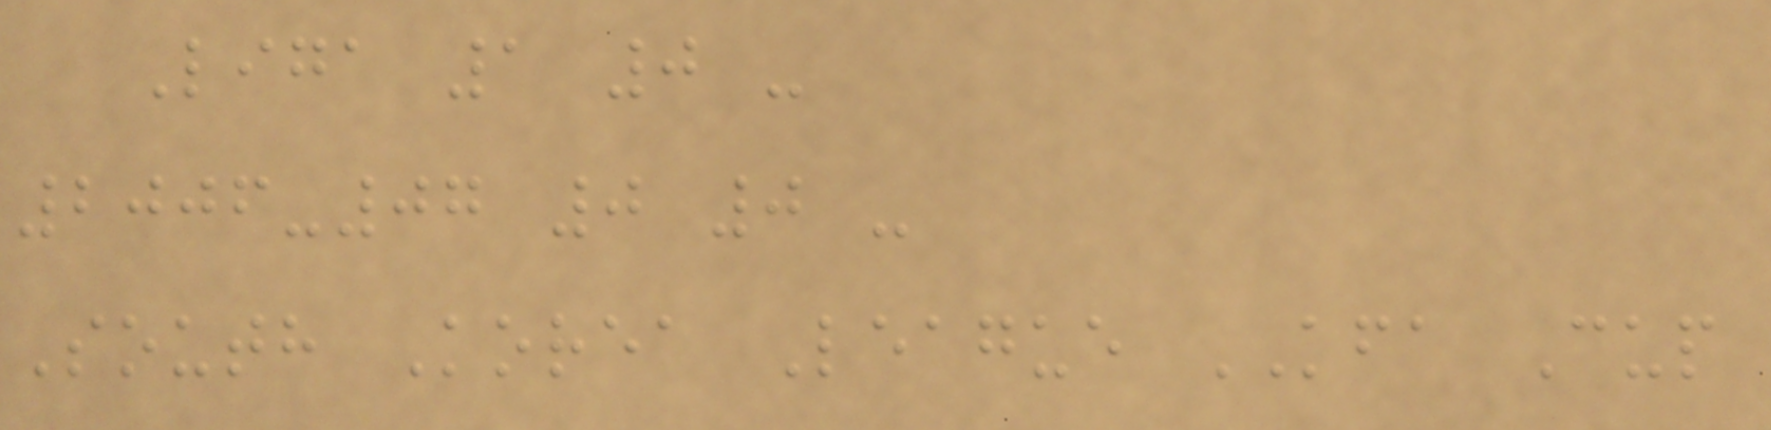Liga 1 0 -
2006-07 0 0 -
South Korea League KFA Cup
